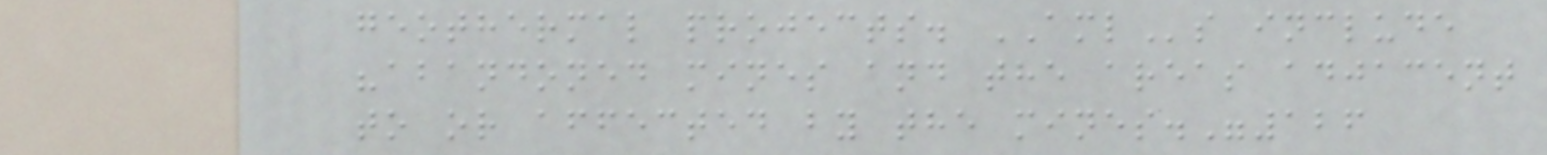geothermal projects. AMLs include
"abandoned mines and the areas adjacent
to or affected by the mines."126
